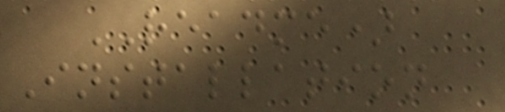README)
Installation
